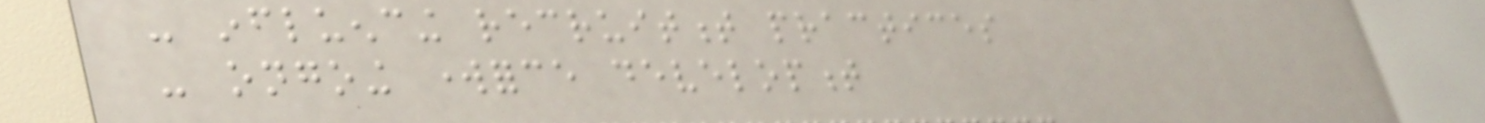- influencing recruitment practices
- ongoing workforce development
